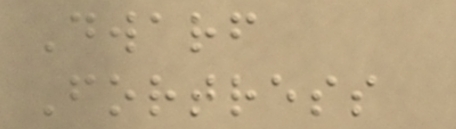Dwarf
Fortress
